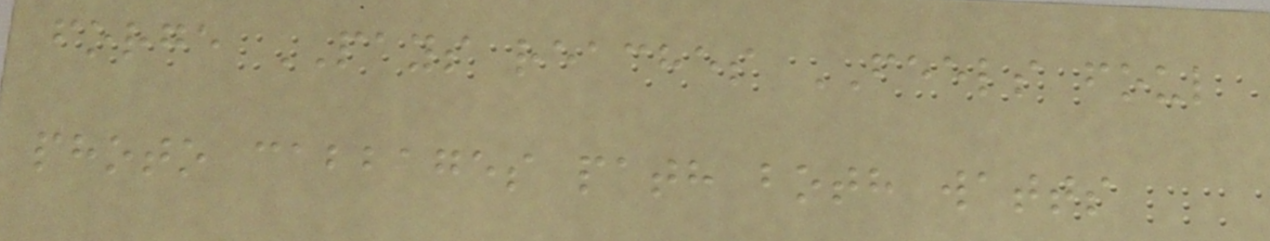forge PAYS reaches FEELS foul
photo cabbages path both watts
